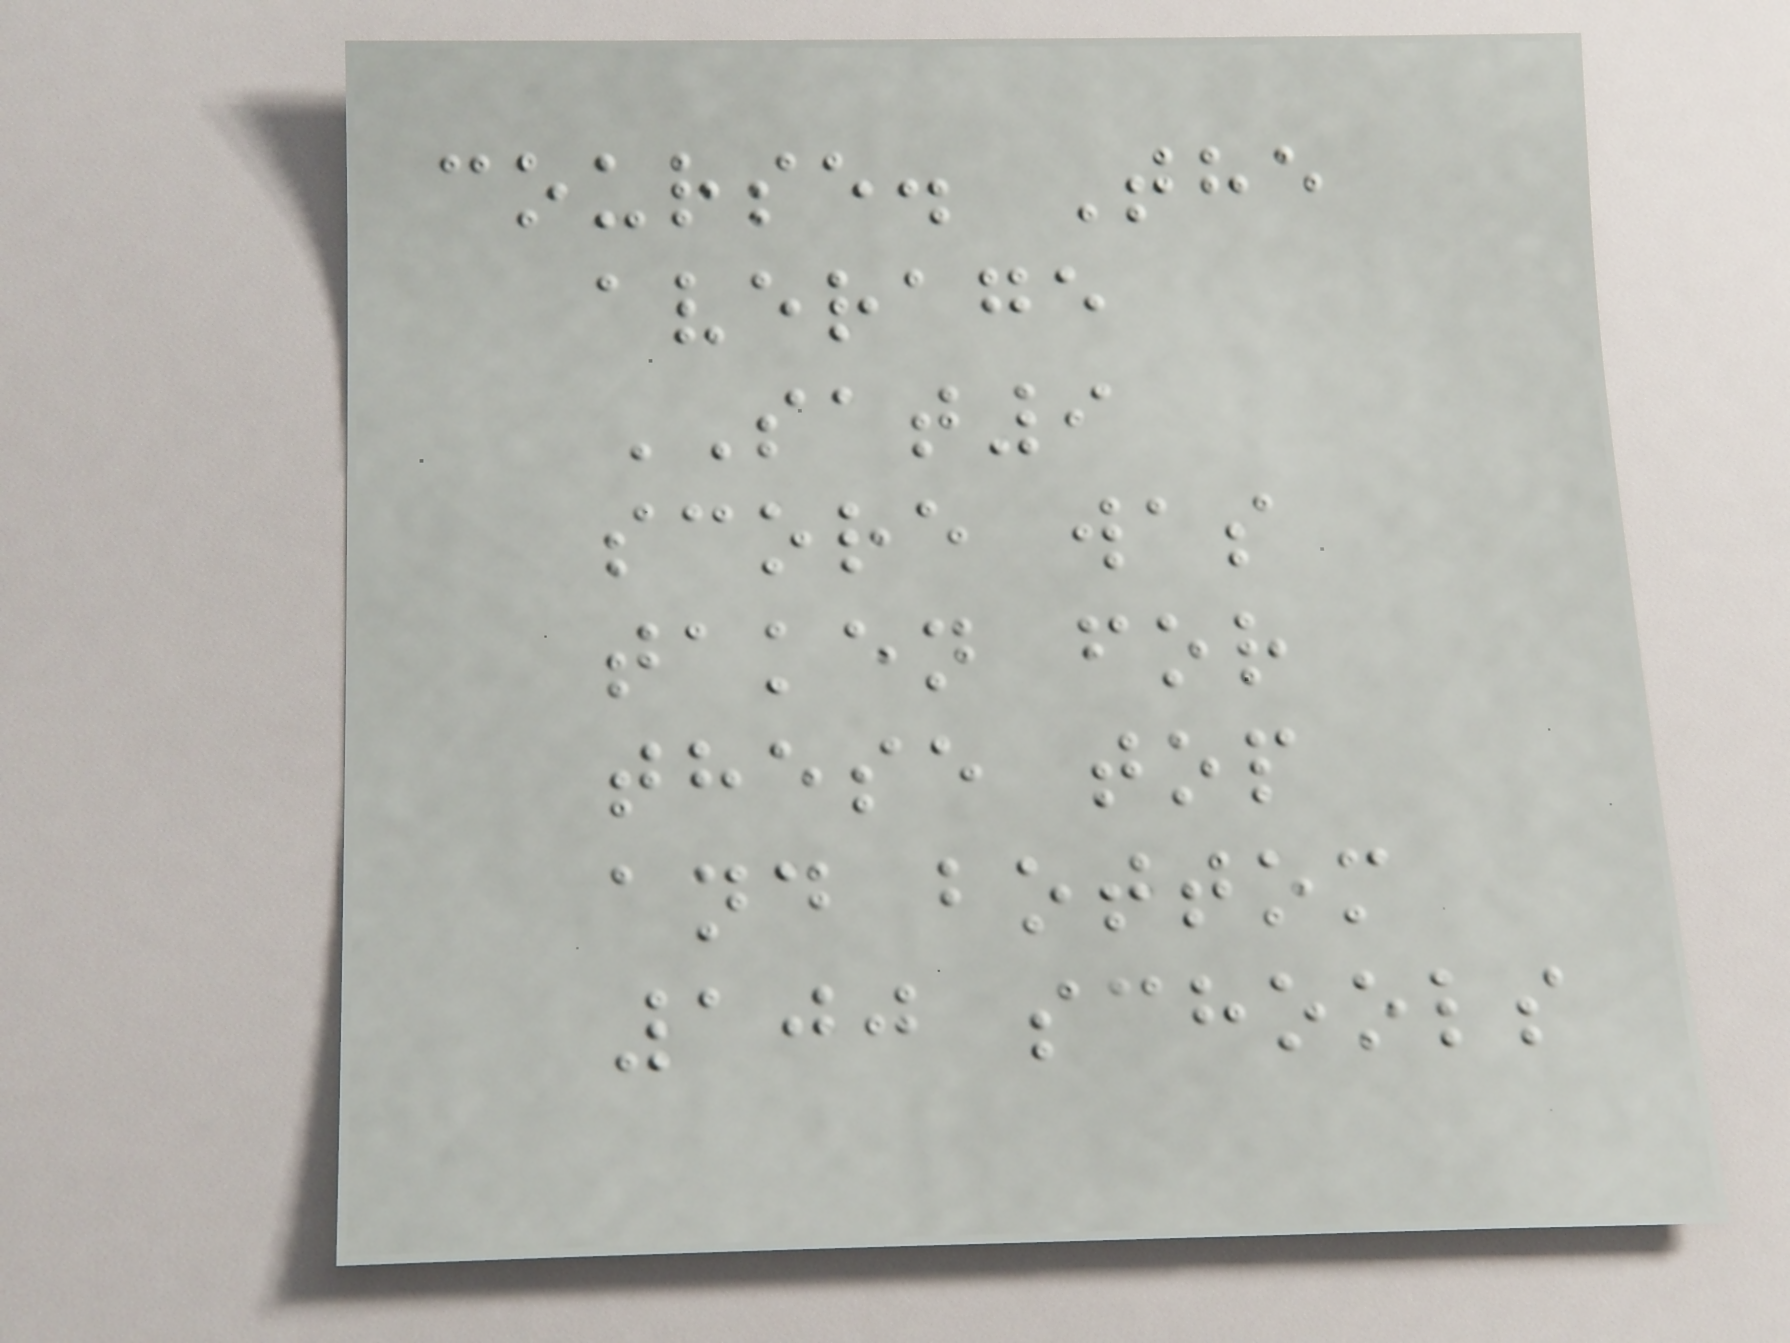course. The
average
SAT9
score was
taken for
these top
and bottom
100 schools
